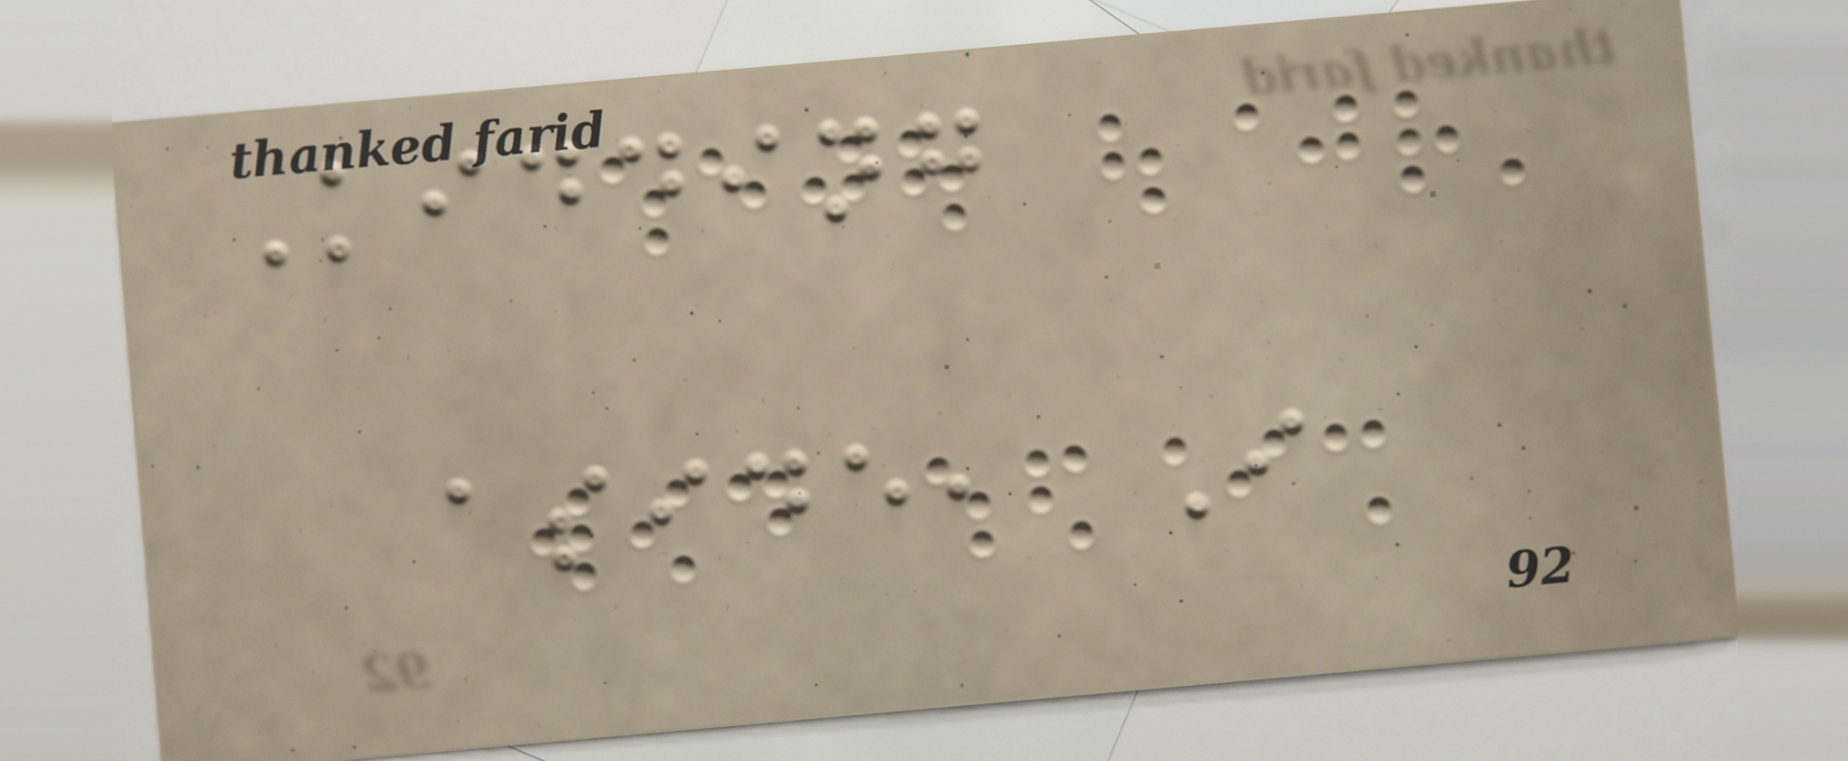Kidding
aside, I
